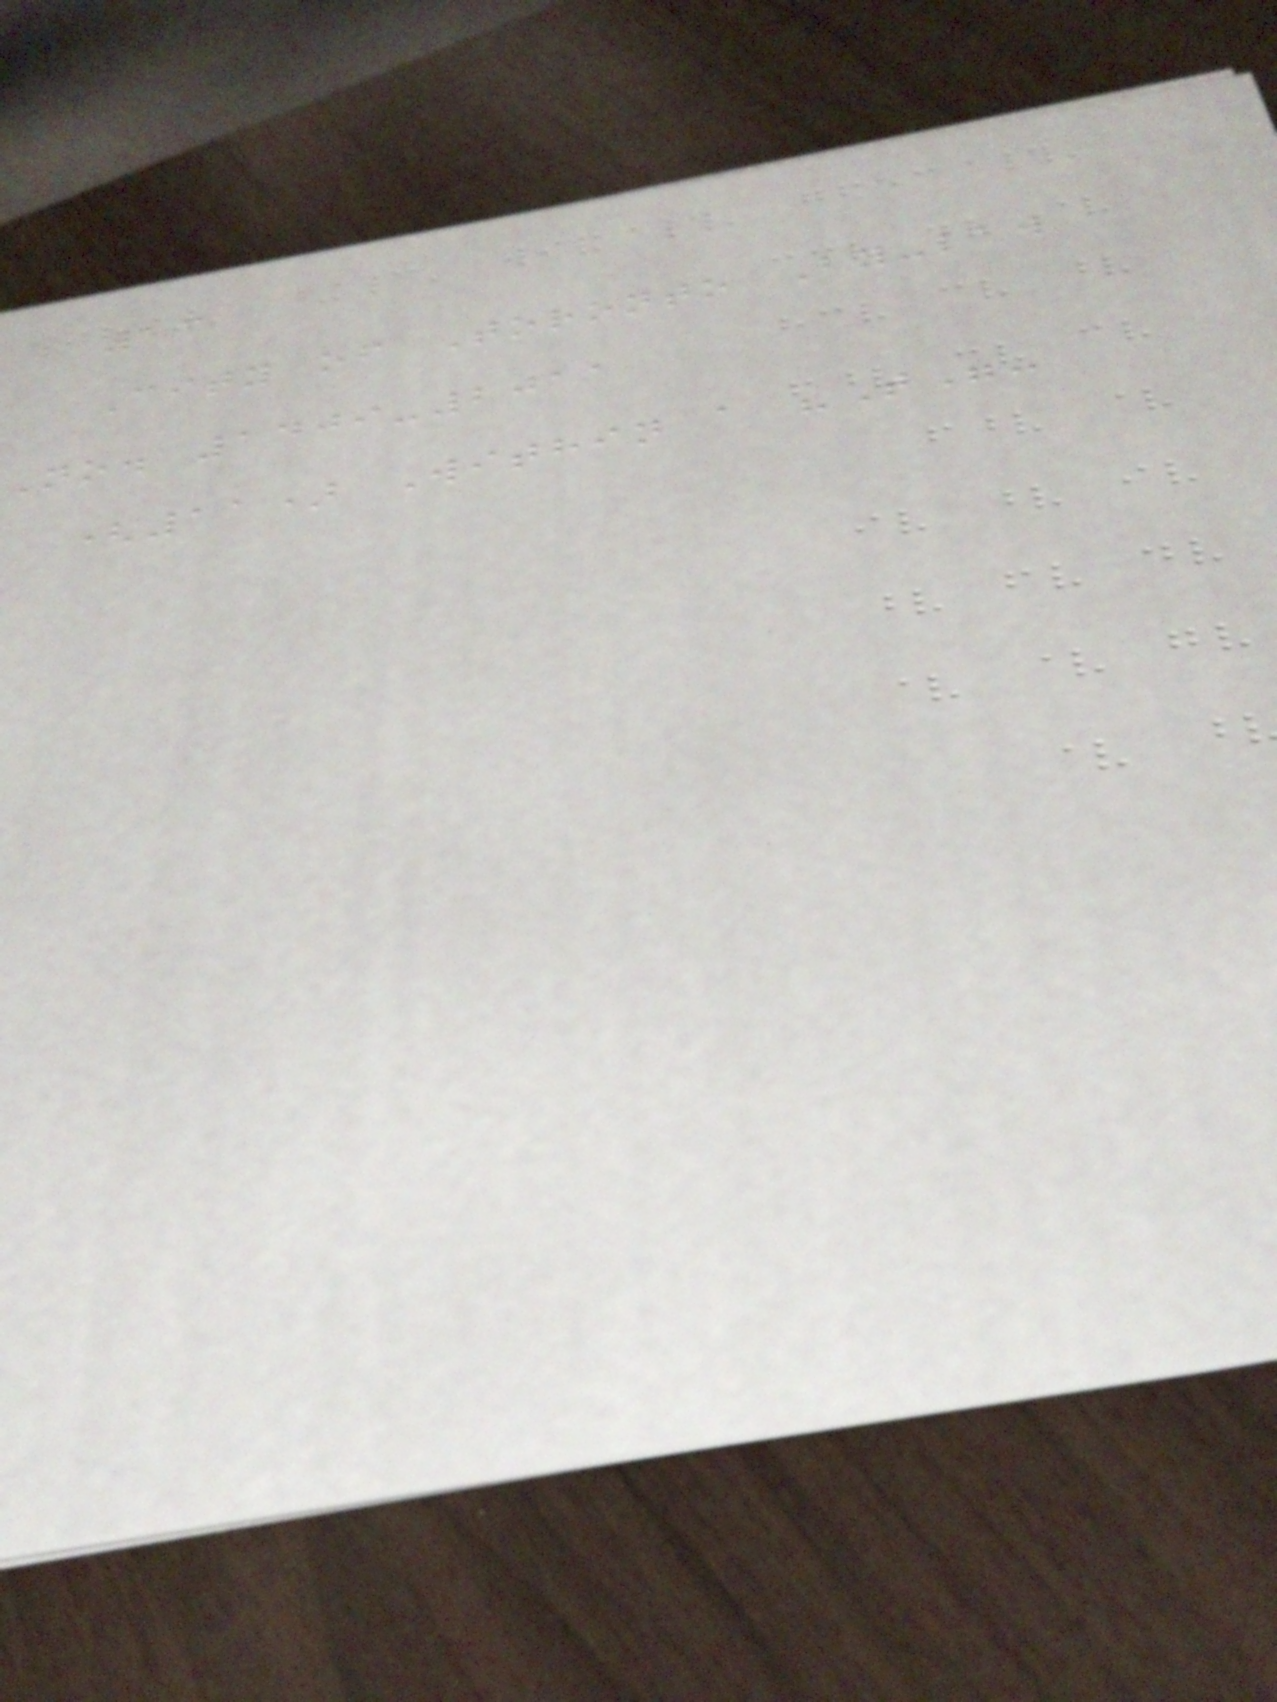13
City of Toronto By-law
No. 1409-2011
(11) Within a "T"-
